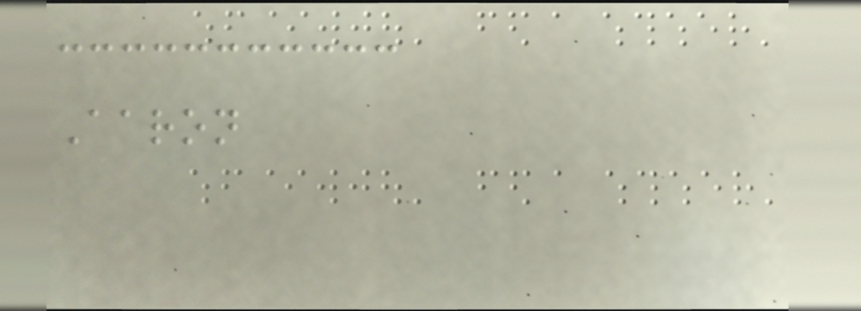Aaron
